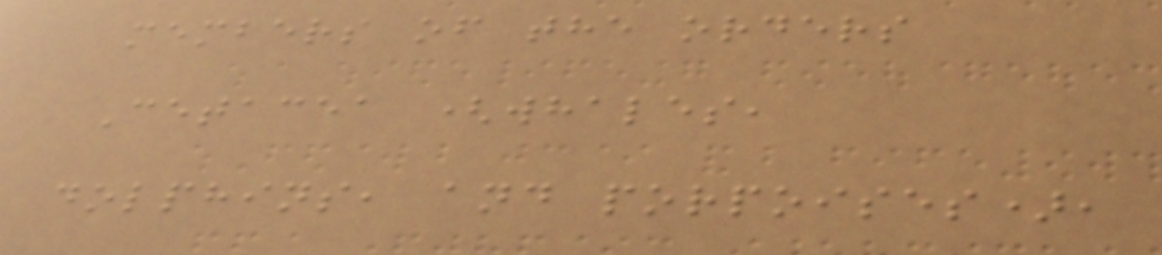members of the orders
Cetacea (whales,
dolphins, and porpoises),
